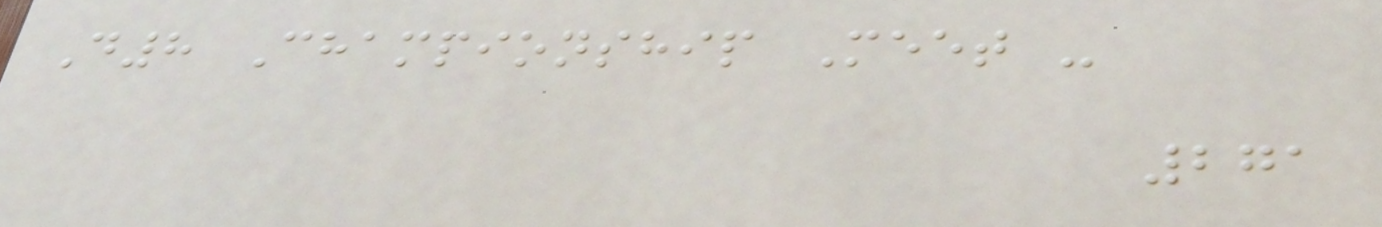D8 Championship Meet -
271
